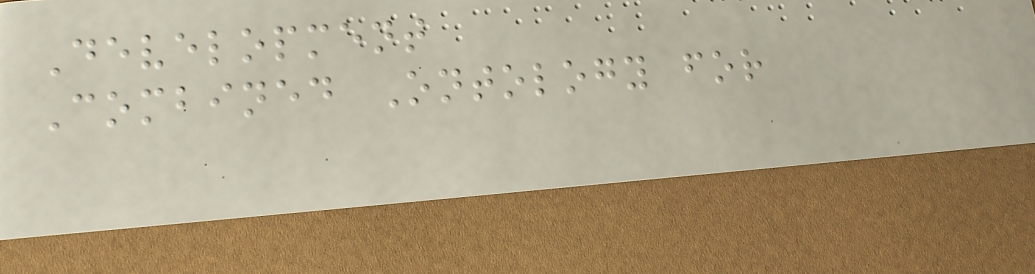Development
Combined Ontology for
